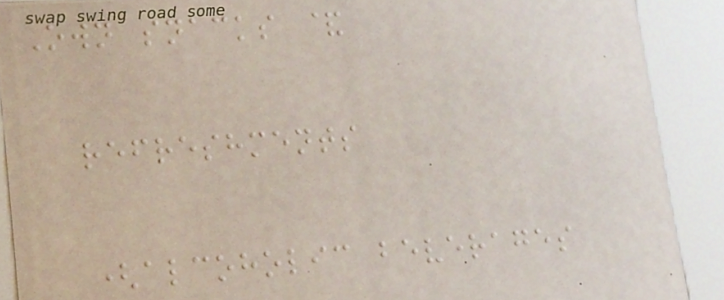Own snacks &
refreshments
(alcoholic beverages
